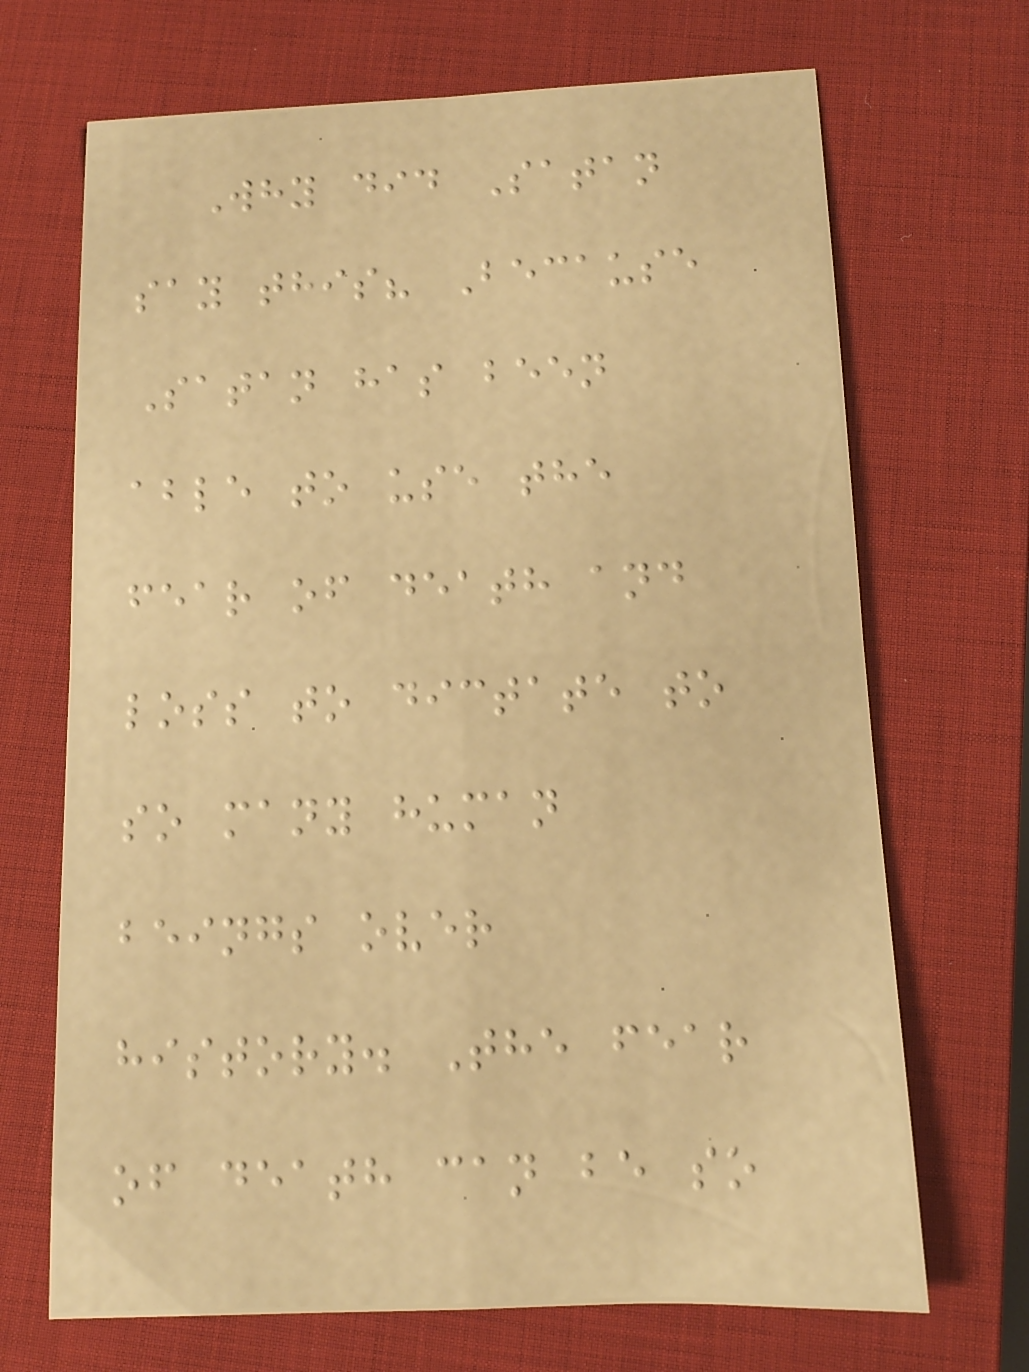Why did Satan
say this? Because
Satan has been
able to use the
fear of death and
loss to dictate to
so many human
beings over
history. The fear
of death can be so
